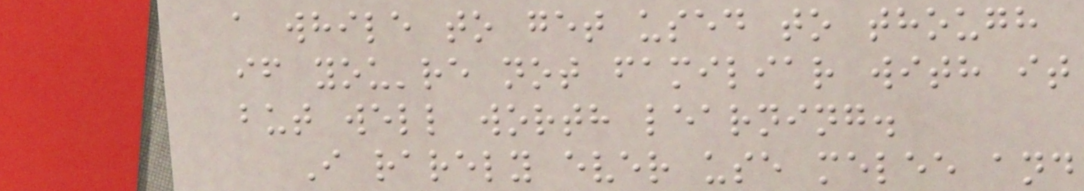a while to get used to though
if you're not familiar with it
but well worth learning.
I rarely ever use melee and
